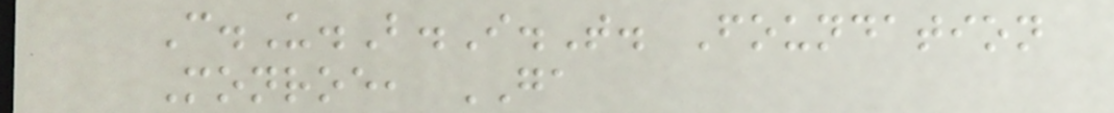C.U.B.I.T. Foundation
Monroe, GA
